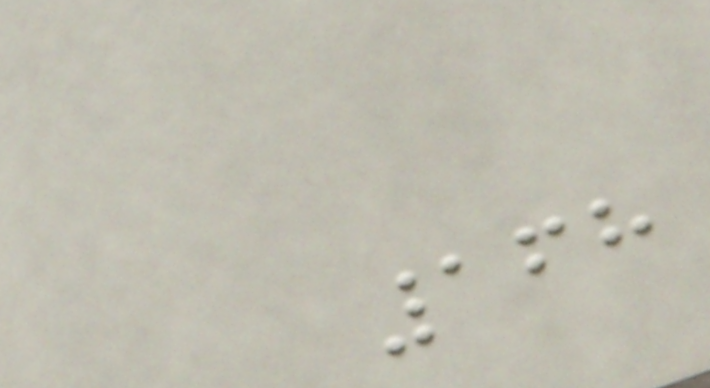168
